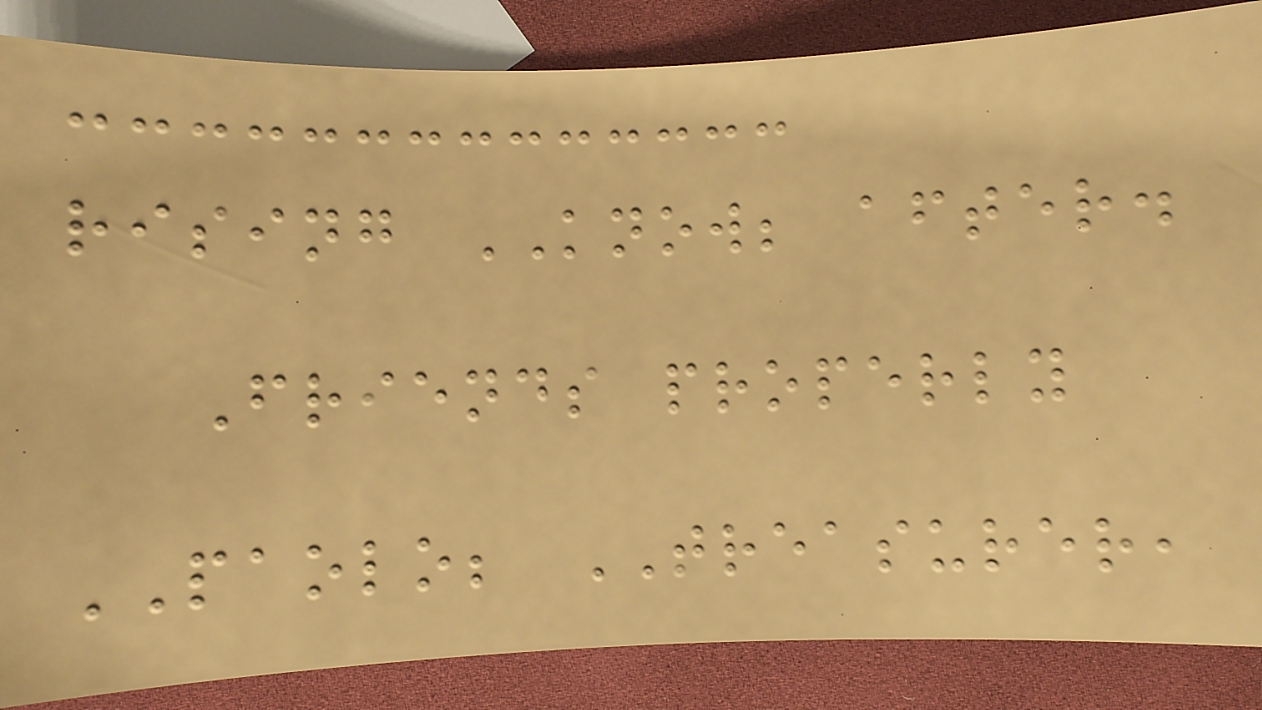rising KNOW; after.
Friends properly
PAOLO; TREASURER,
